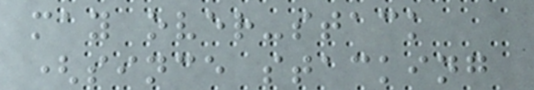may over-stack
(since stacking
